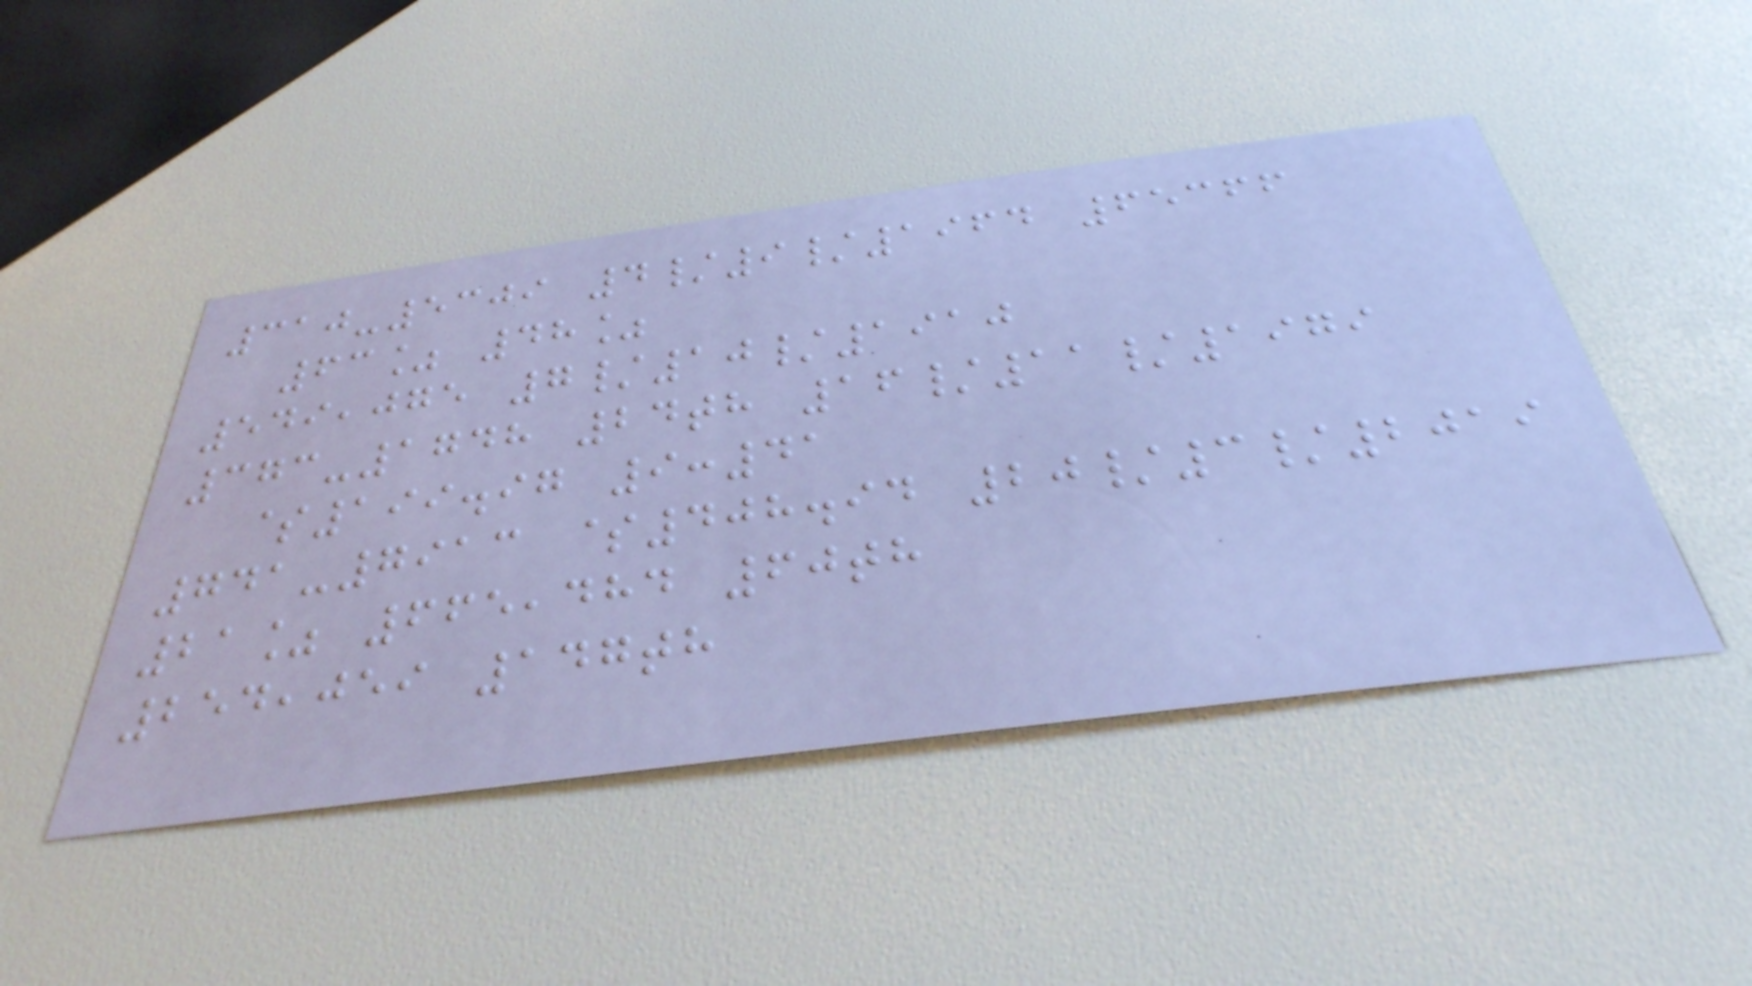310-5309 4/9/1964 65366
63% 48%
549,075 7/10/1910
373-1748 24th 16/11/1979
$199.97 9:41
741-7913 $408.94 20/3/2019
21% 665,484 60th
254,059 147th
